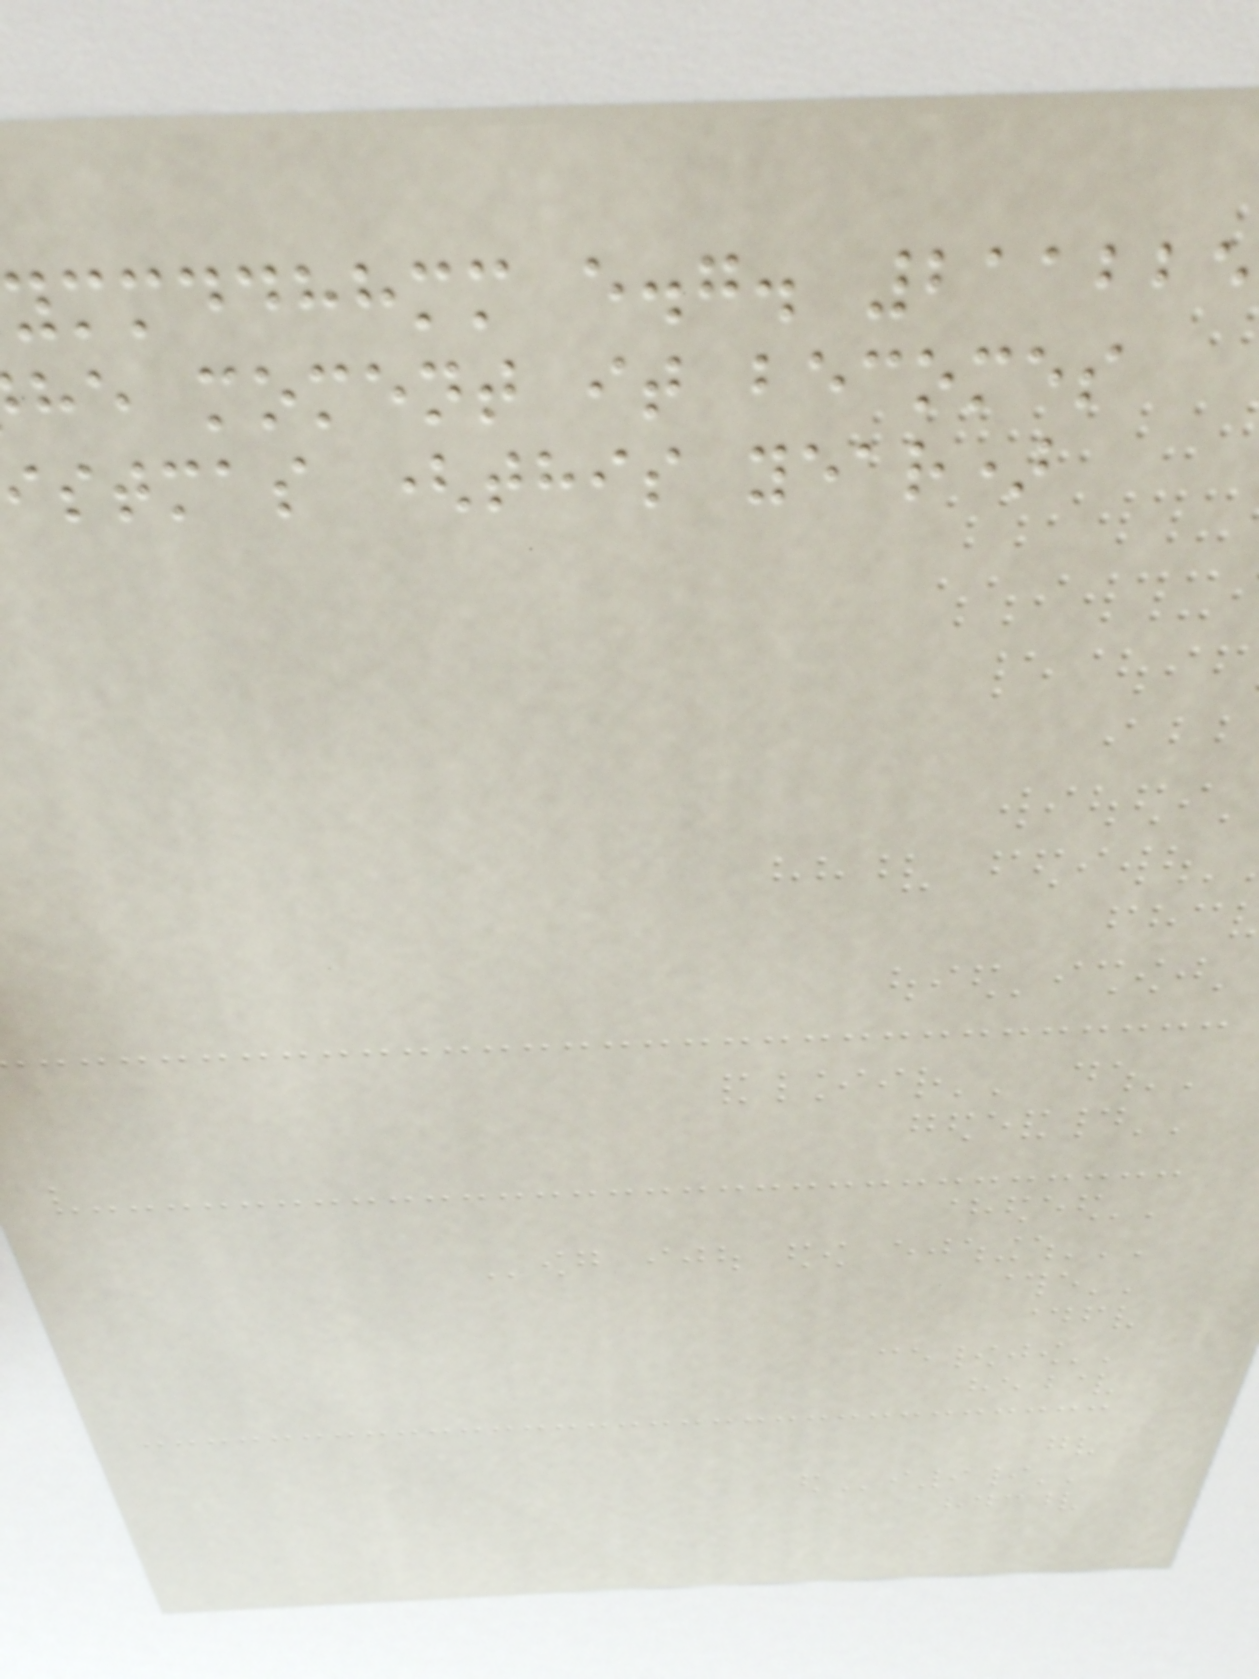ymmddhhmm e.g. 211225
he moment it becomes
stmas (this year)
